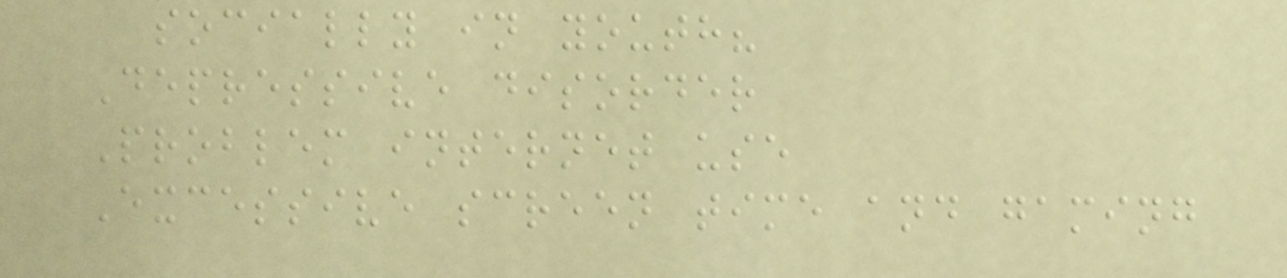socially in youth?
Depressive disorder
Problem internet use
Excessive screen time and gaming
